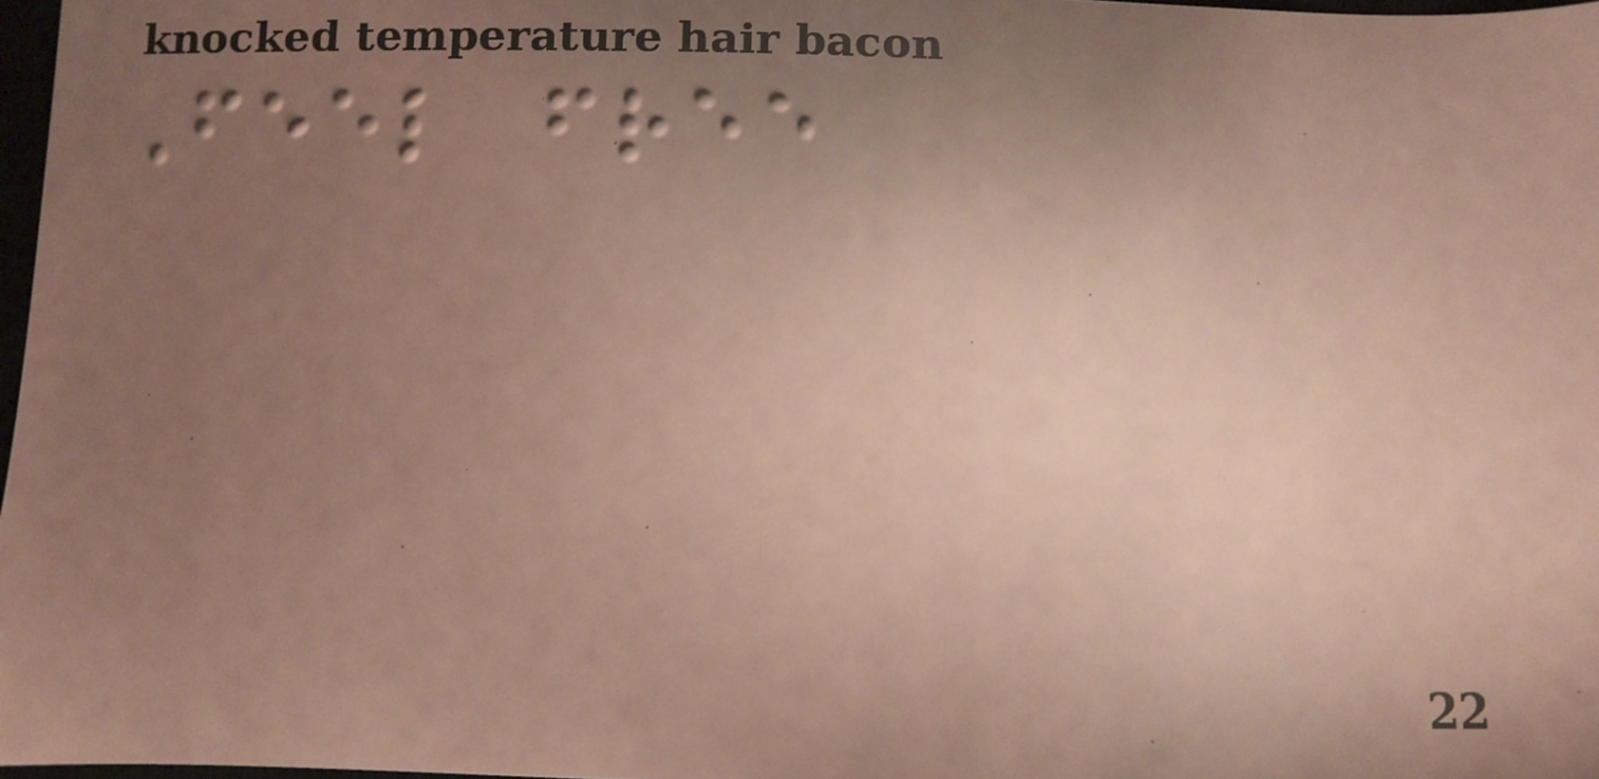Feel free
